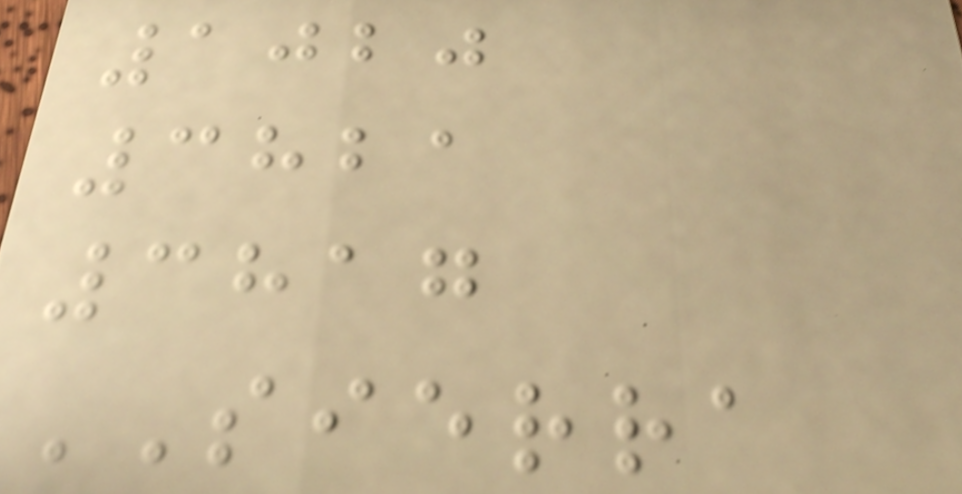1020
3821
3817
SIERRA
